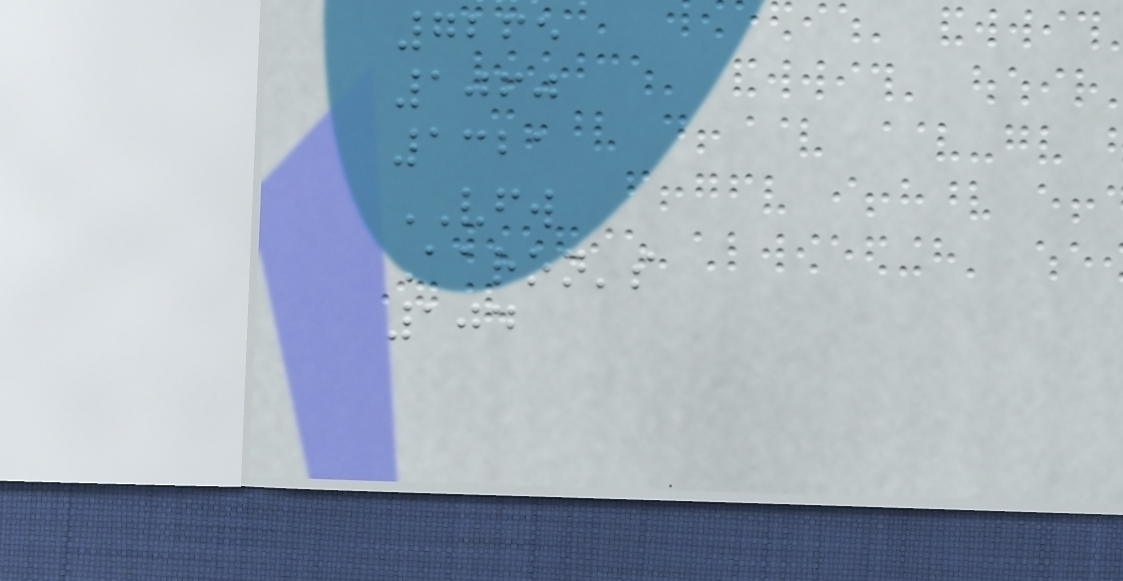7265
1060
1321
VFW
Aaron's
104
